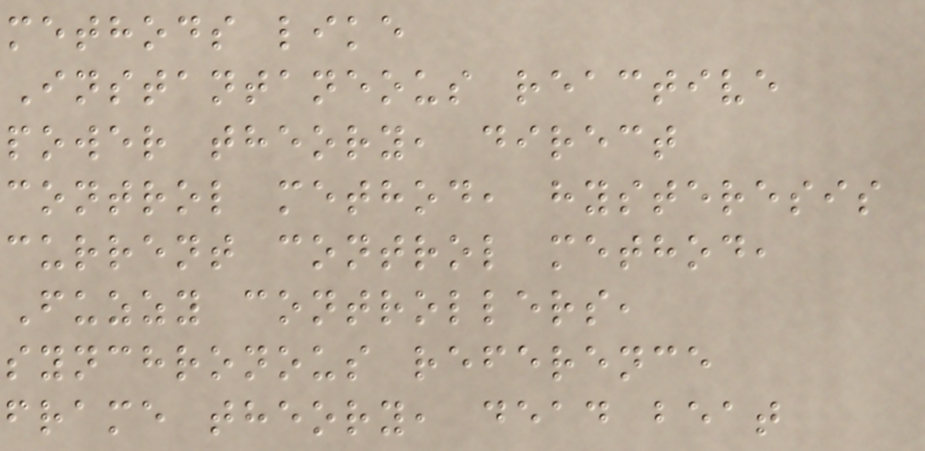methods like
Instantaneous reactive
power theory, direct
control method, hysteresis
current control method,
Fuzzy controllers,
synchronous reference
frame theory, dead beat
